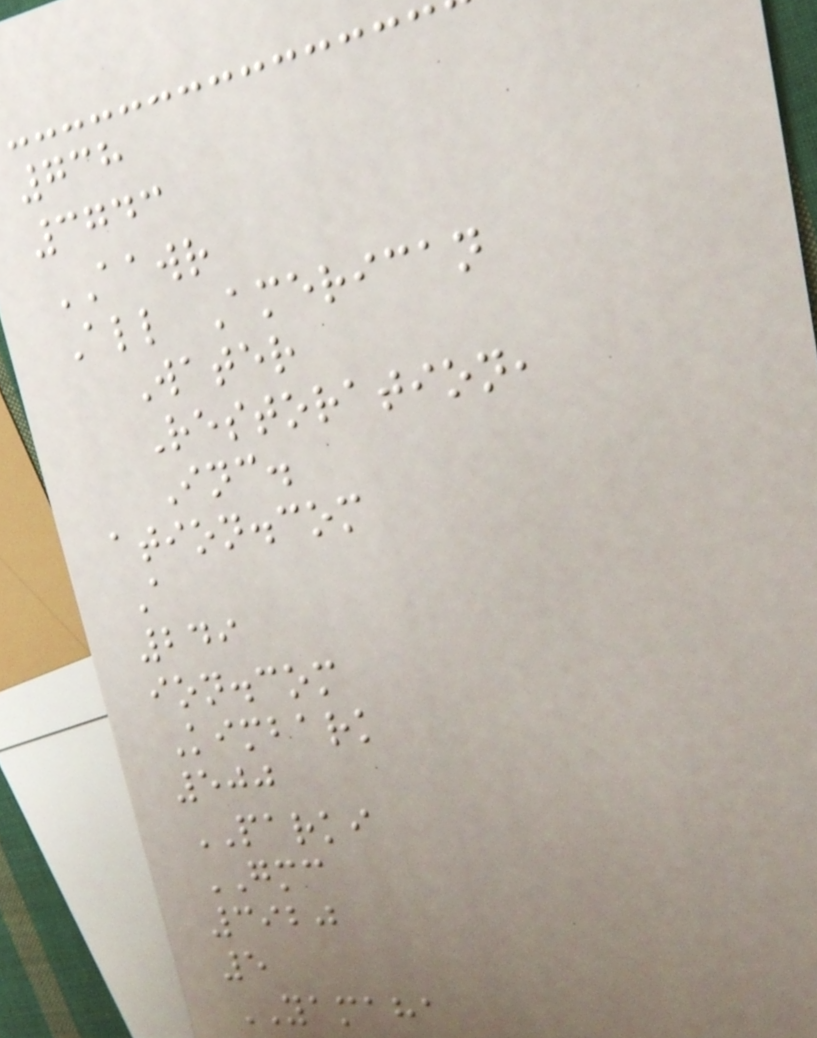738
3743
AAWR
All American
Water
Restoration,
Inc.
ation.com
A
249
ion.com
Kimbark
500
PARKI
GMC
3920
5
YAMAHA
